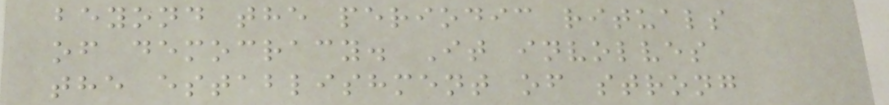beyond the periodic rituals
of democracy. It involves
the establishment of strong
